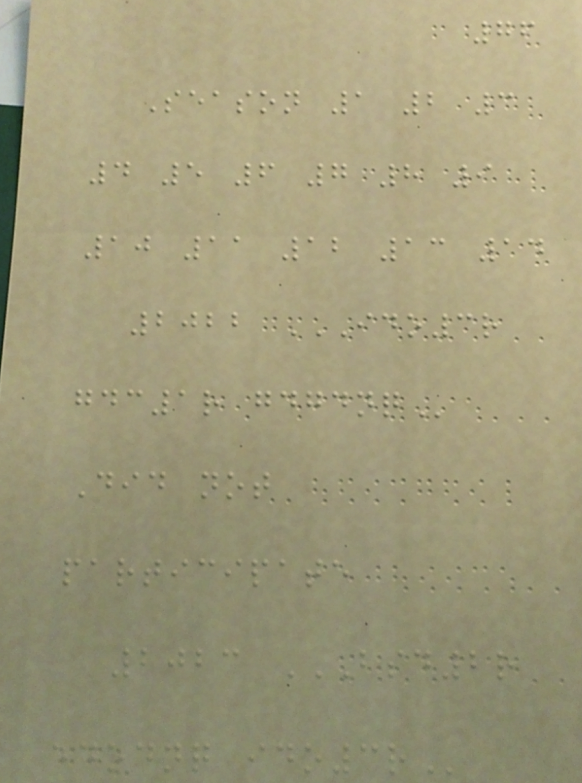76
Season 1 2 3
4 5 6 7 8 9
10 11 12 13 14
2022 IDO3R
GDC1R GDGDNQ
Did not
participate
2023 BSD2R
EDODNQ IDO3R
